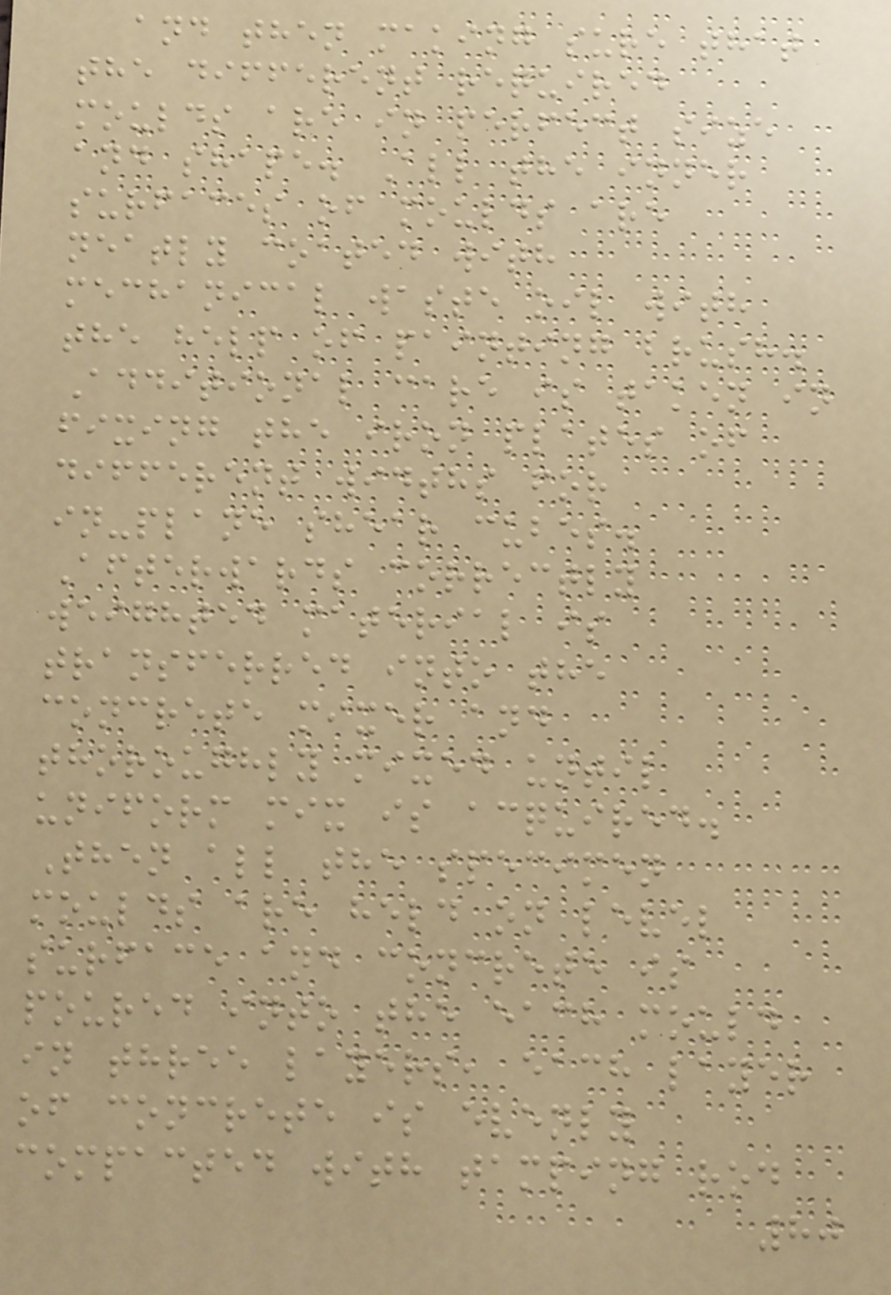and then making sure that
the different required
moulds are in perfect size
and shape. All the inner
surfaces of moulds are
neatly coated with
mechanical waste oil with
the help of painting brush.
Additional care is taken in
fixing the iron plates of
different widths for
in-plane shear cubes.
Afterwards correctly
weighted material is
transferred into the
concrete mixer and
thoroughly mixed until
uniform mix is acquired.
Then all the specimen
moulds are held on level
surface and concrete is
poured into the each mould
in three layers, each layer
of concrete is evenly
compacted with tamping rod
80
